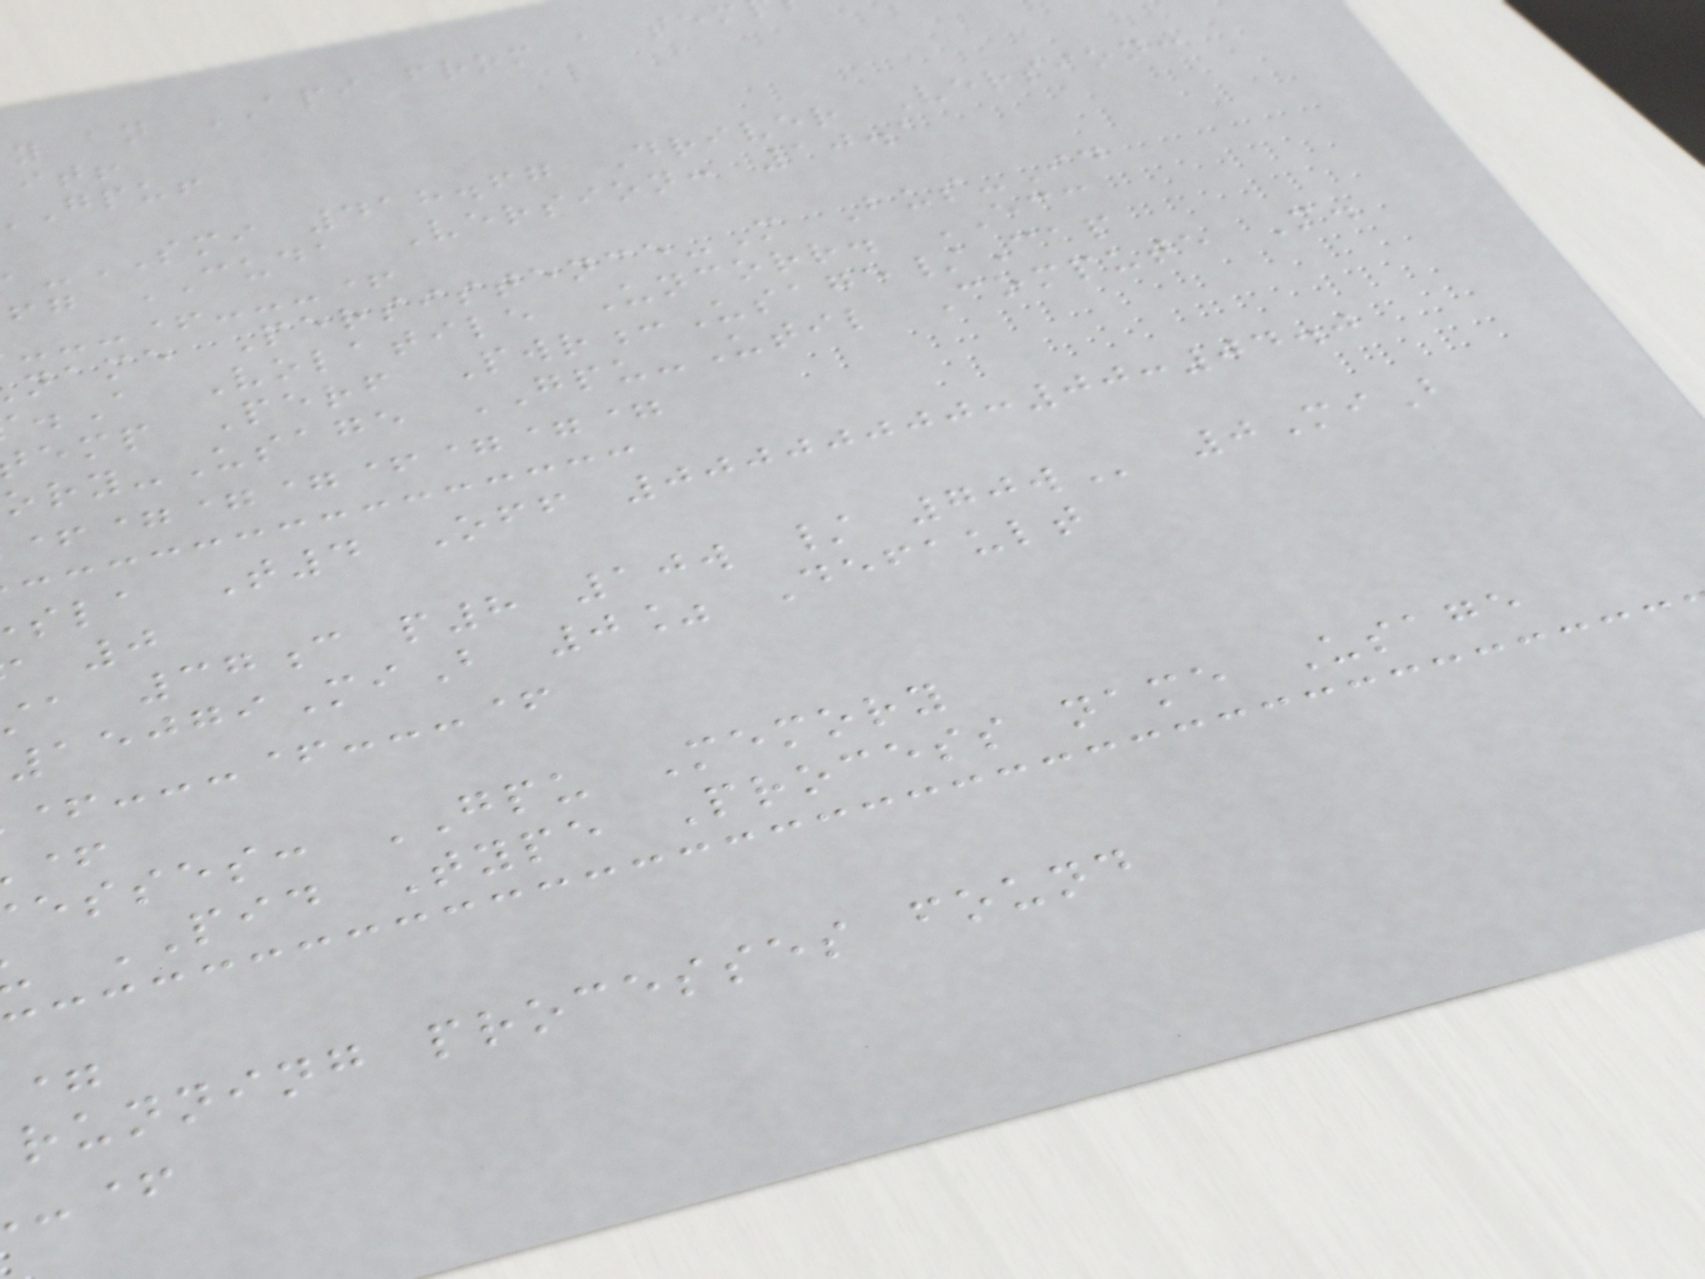y an API from a tem
gpu!
-SMI 418.67 Driver Version:
fg CUDA Version: 10.1
---+---+
name Persistence-M Bus-Id
.A Volatile Uncorr. ECC
emp Perf Pwr:Usage/Cap
ory-Usage GPU-Util Compute M.
+===+===
sla T4 Off 00000000:00:04.0
a 37c p8 10w /
15079MiB 0% Default
+---+---+
esses: GPU Memory
PID Type Process name Usage
running processes found
